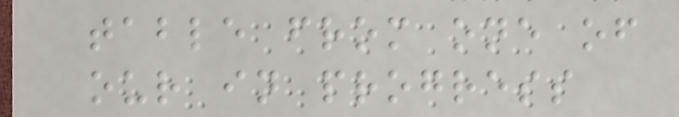table from one of
our in progress
